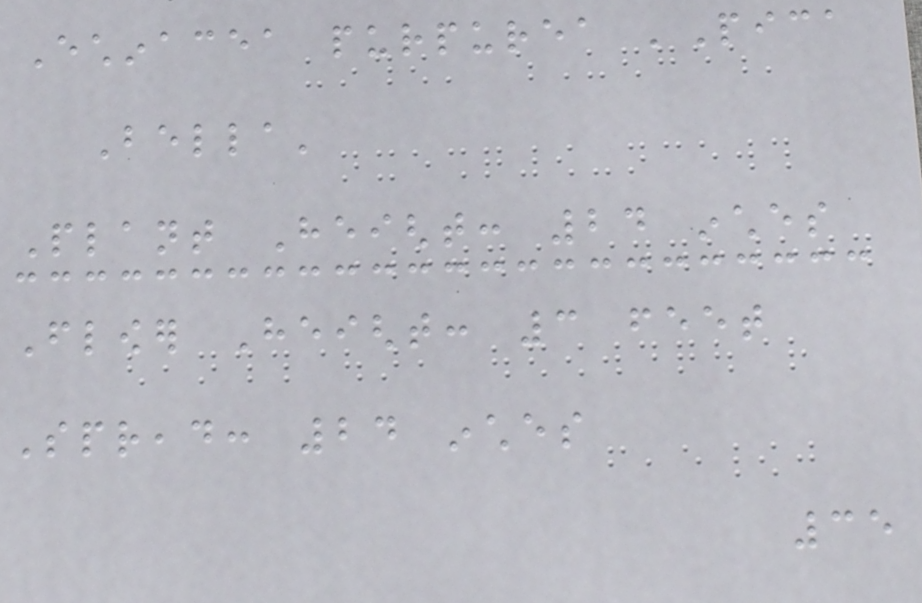Echinacea purpurea 'Pica
Bella'
Plant Height: 24 inches
Flower Height: 3 feet
Spread: 24 inches
35
